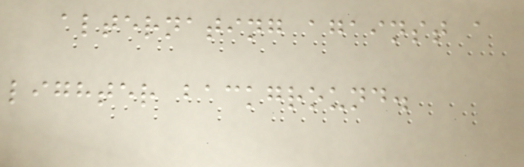alternating against a
lighter background.
